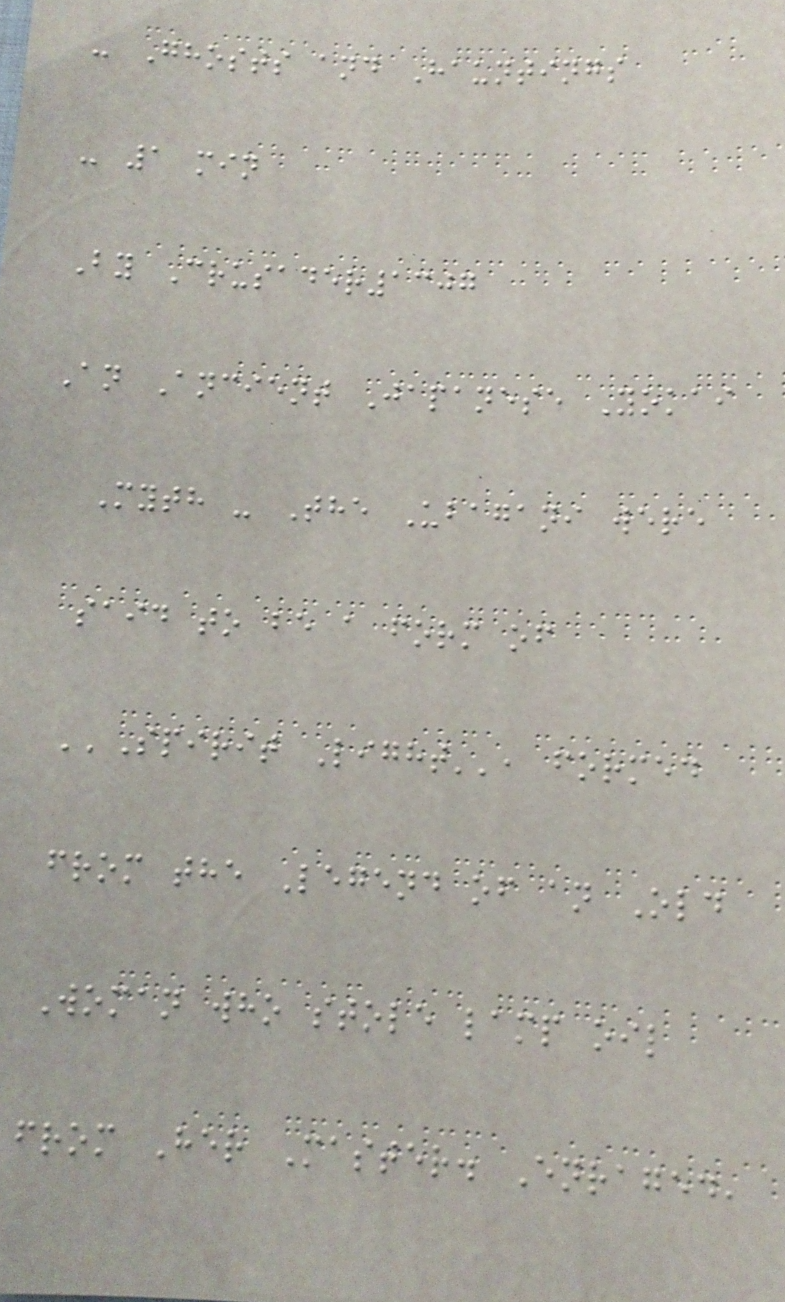- Ghosts and Hauntings
- 1 min
By Crusader1307
An Ancient Japanese Yokai
Myth - The Ubagani were
said to be a form of
''Spirit Light'', formed
from the Legend of an Old
Woman who stole lamp oil
from Her Master. Enraged,
